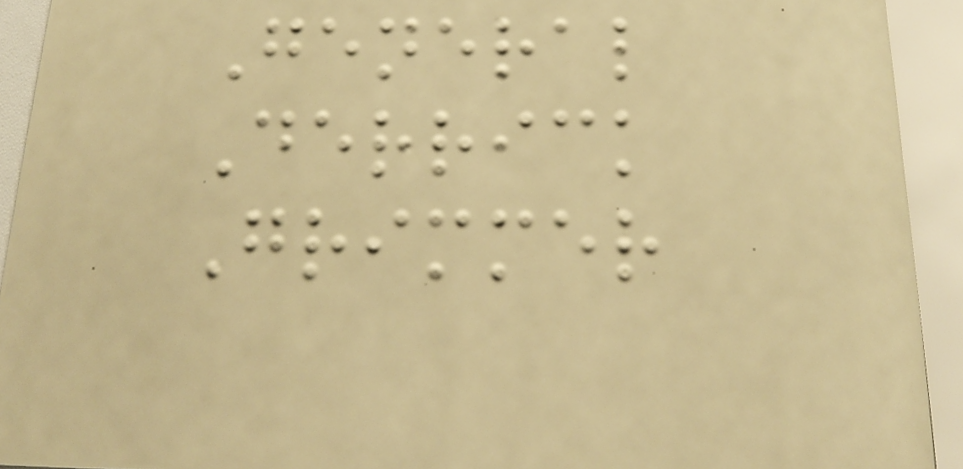General
Derrick
Grimmer
